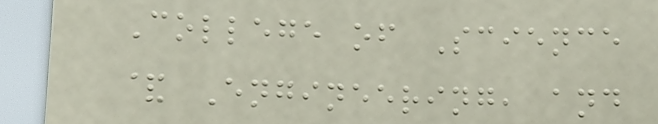College of Science
& Engineering, and
